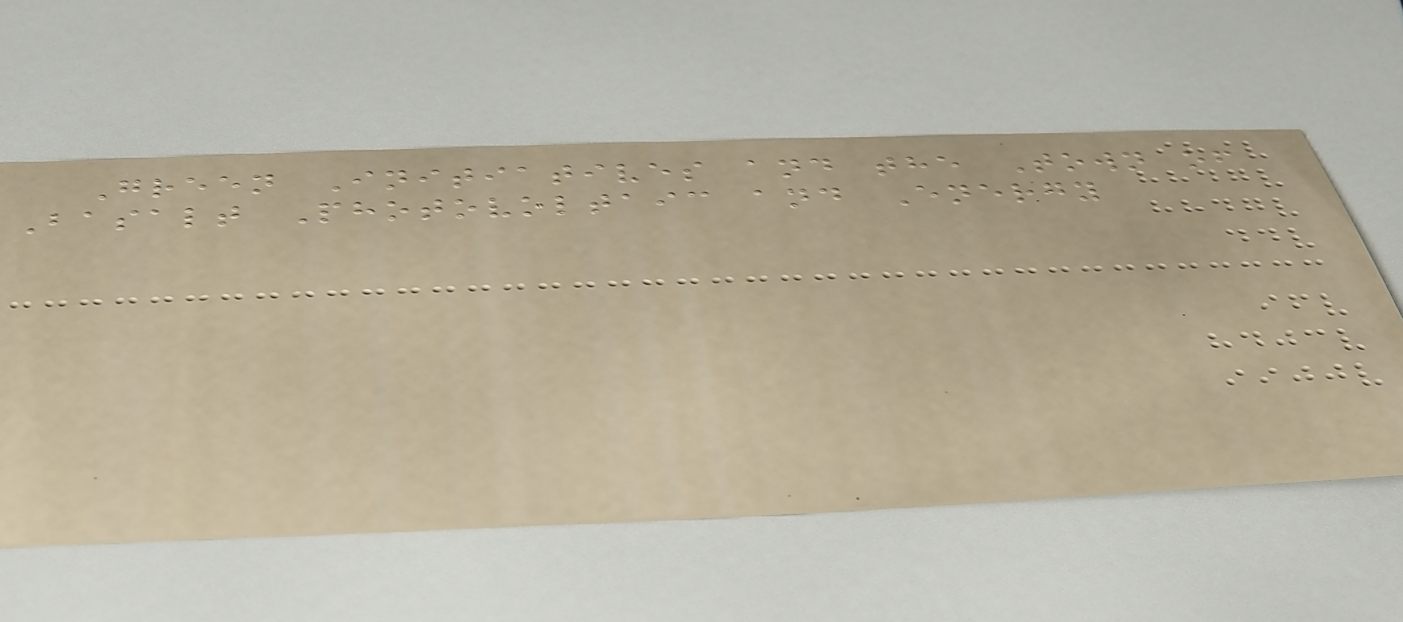Green Initiatives and the Town of
Basalt Photovoltaic and Energy
